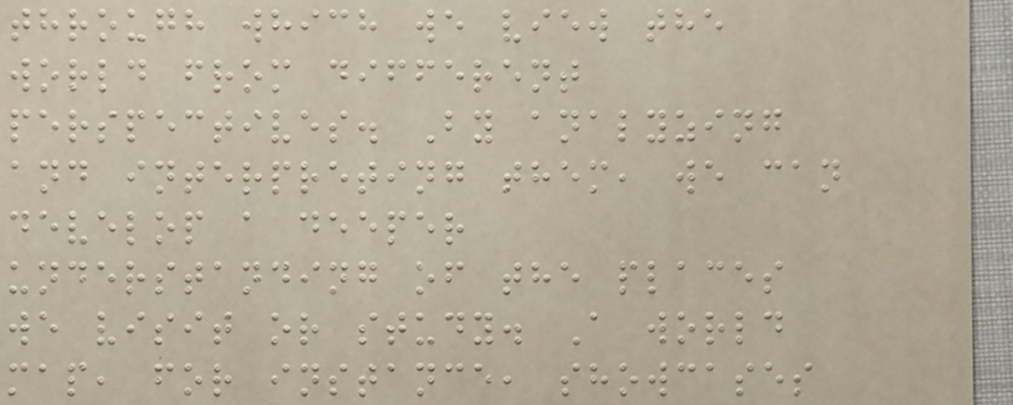through which we view the
world from different
perspectives. By analyzing
and interpreting them, we can
develop a deeper
understanding of the places
we visit or study. A world
map, for instance, showcases
